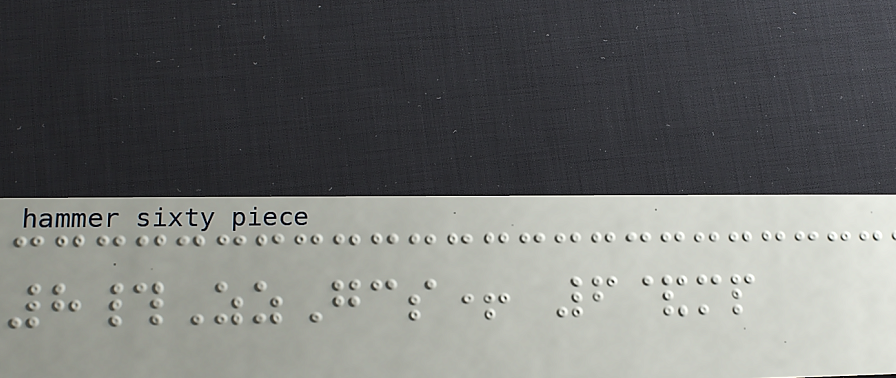8#ZzGcs+ 6&mp
